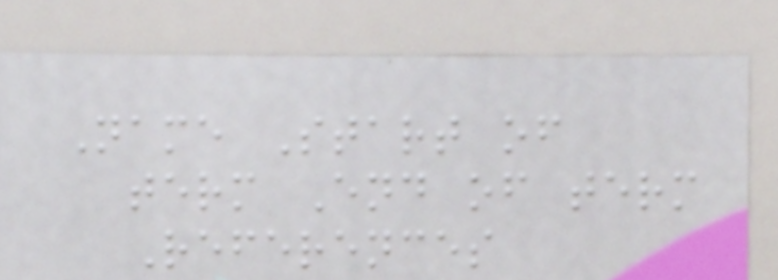Name Start of
term End of term
References
